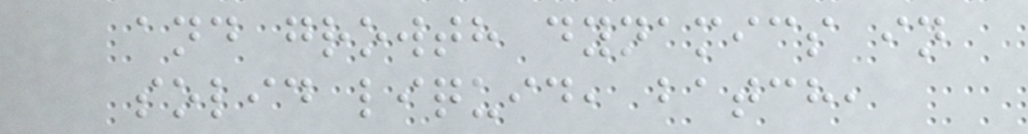and growth dynamics in
solid liquid, batch,
